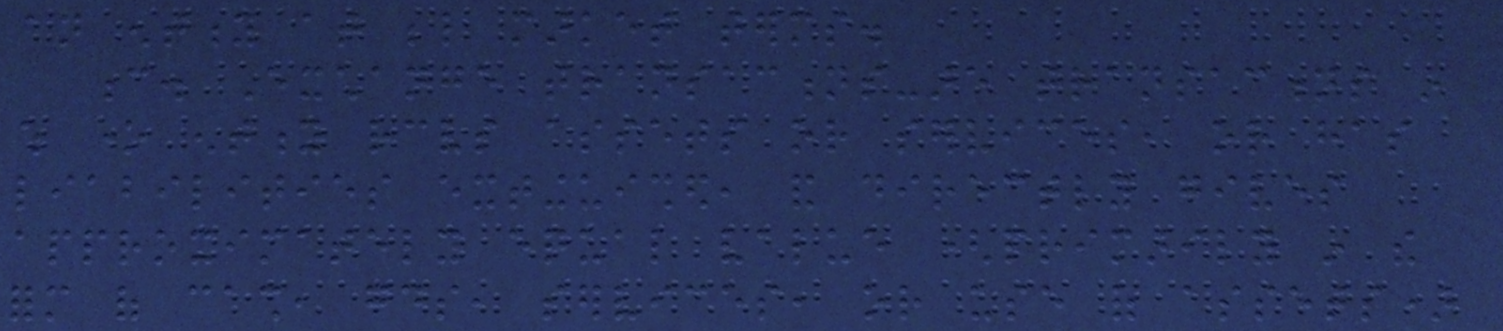an entity at below market terms.
c. Exchange transactions-are transactions in
which one entity receives assets or services, or has
liabilities extinguished, and directly gives
approximately equal value (primarily in the
form of cash, goods, services, or use of assets)
